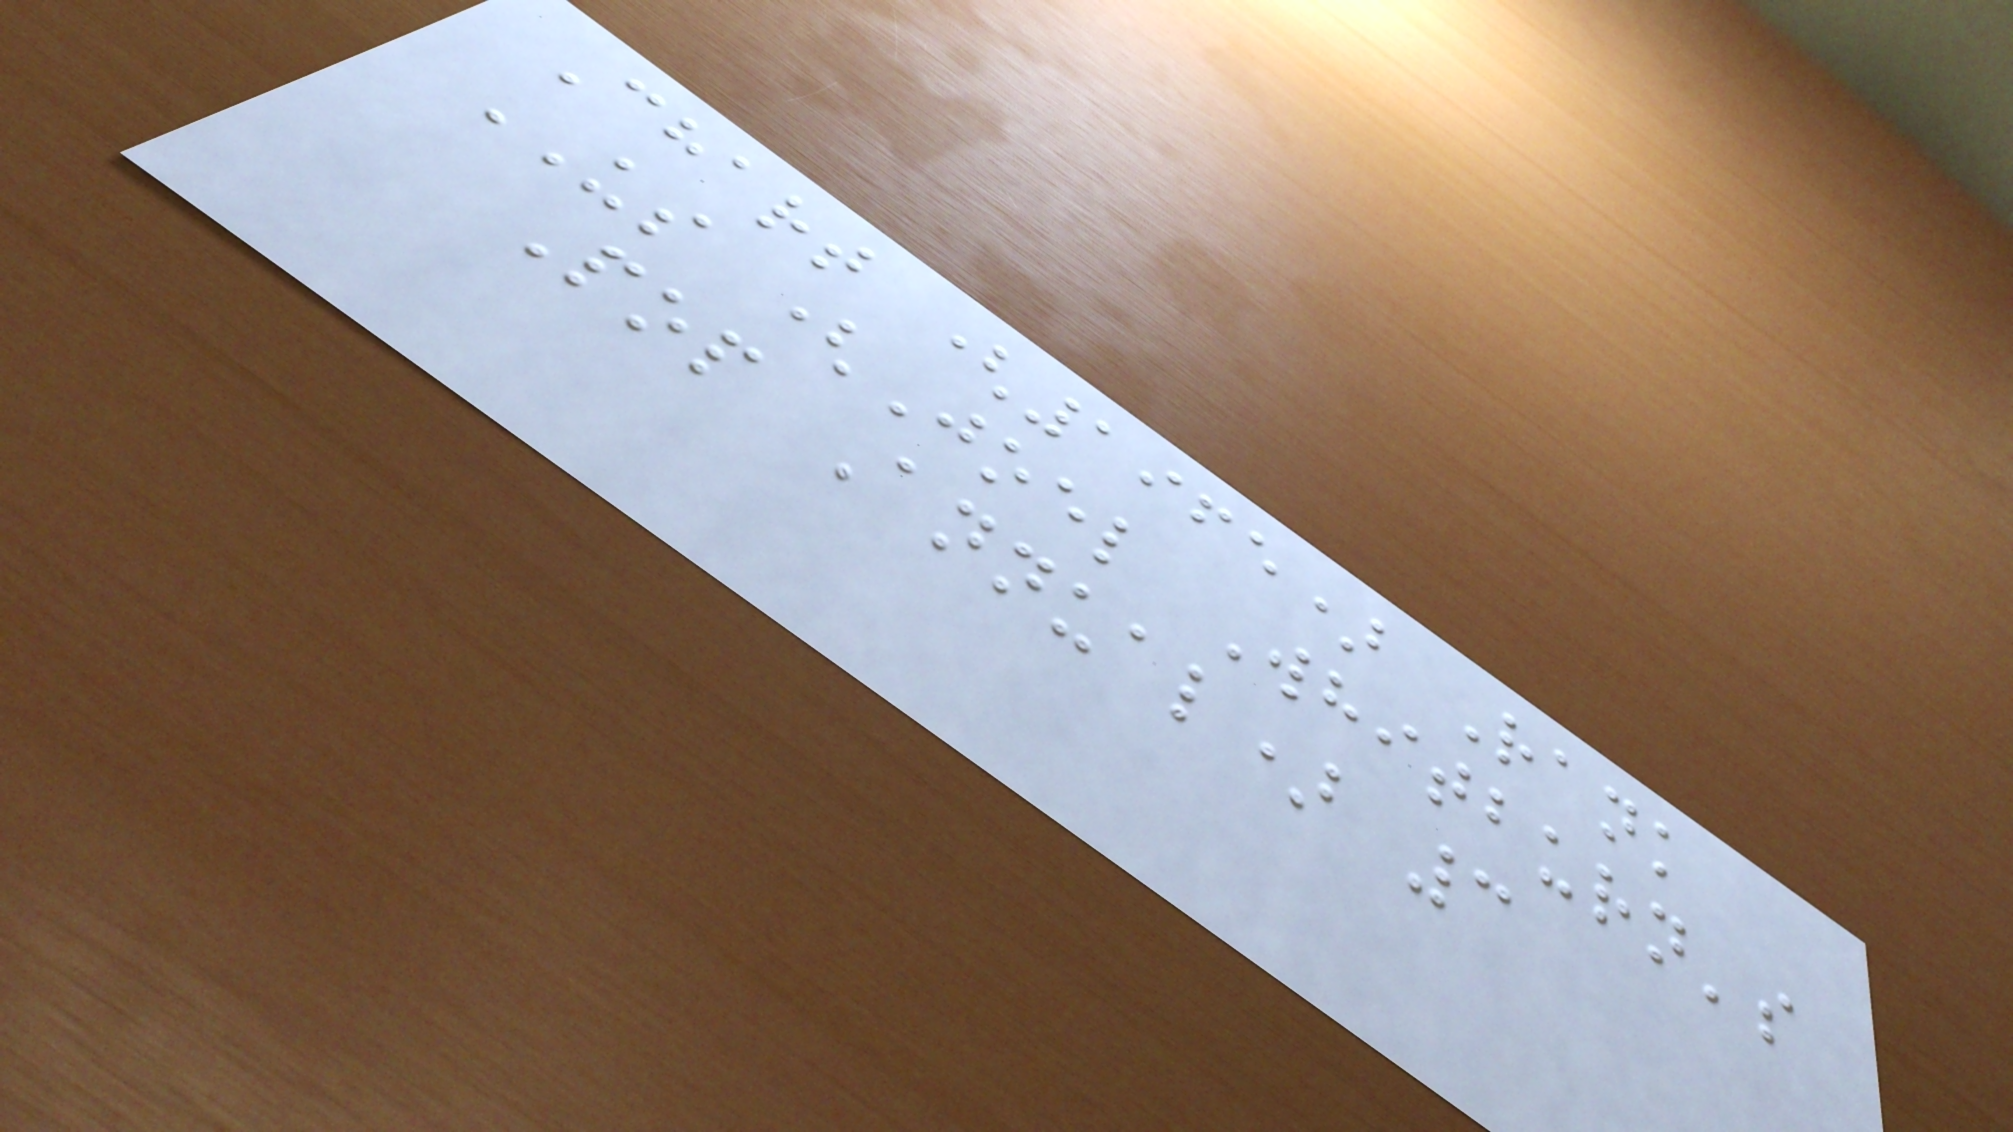Chart (1965) Rank
US (Joel Whitburn's
Pop Annual) 3
